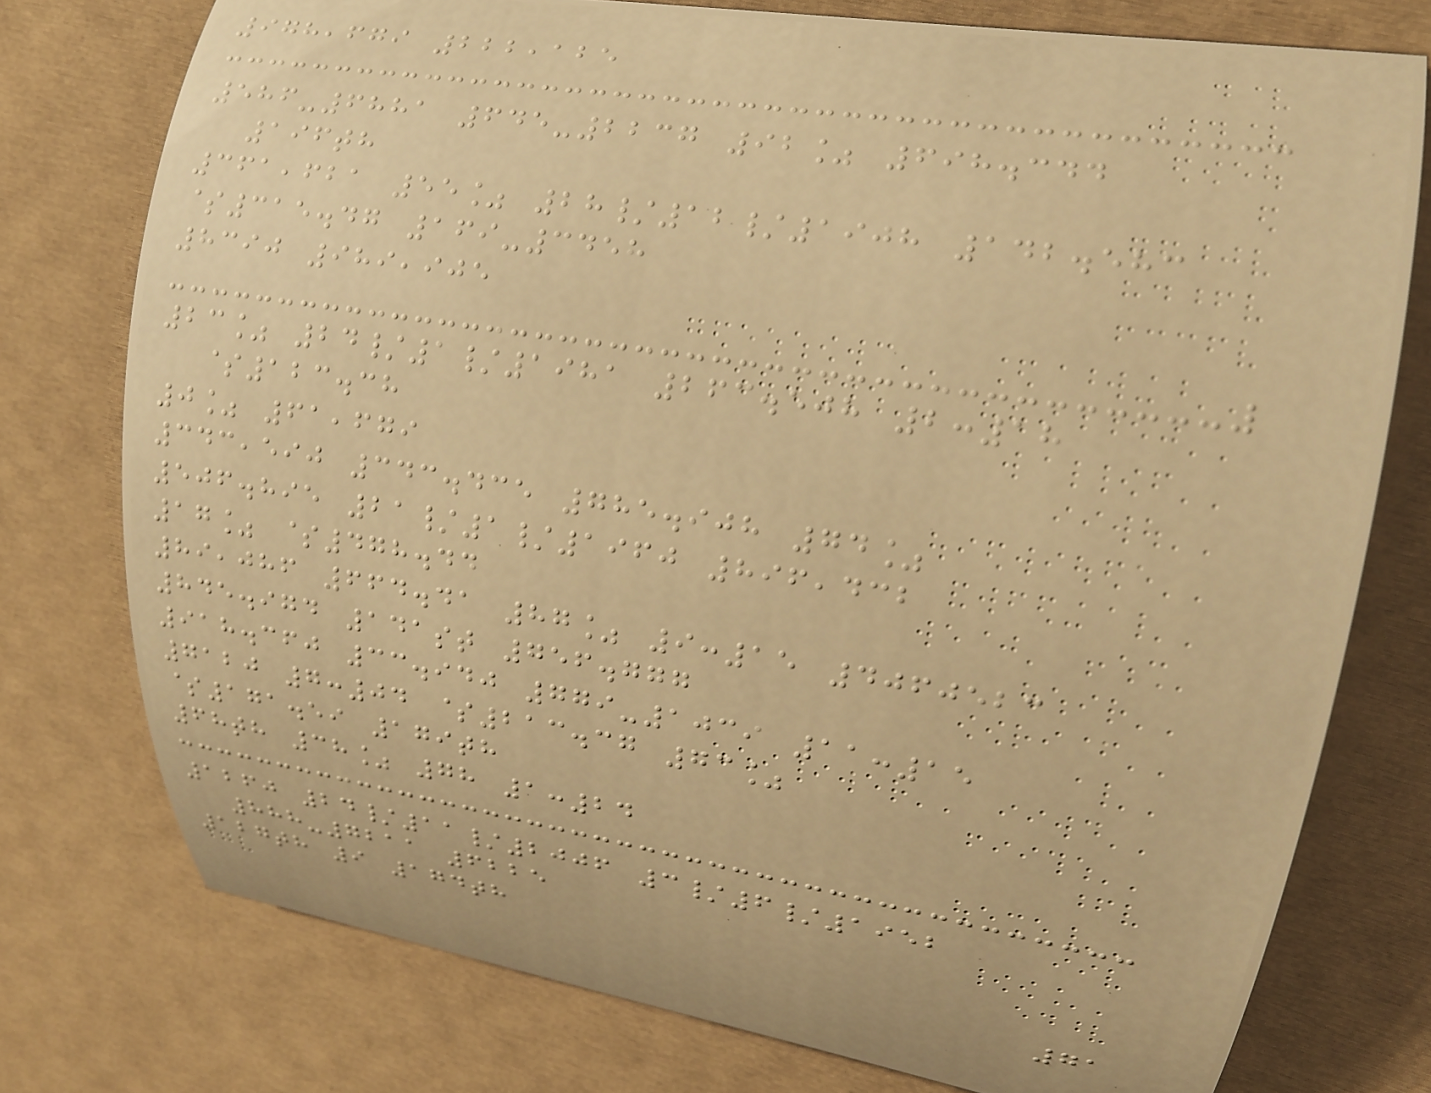978,679 222,125
586-6881 645-2237 92% 698.344
196th
361,621 55% 28/12/1908 142.583
$315.47 169-3458
8390 989,905
23% 24/1/1981 263.508 2:18
$123.38
0% 61,679
343,590 343.435 785.908 74%
506.895 21/1/1960 896,432
17% $478.44
89,086 664.41 87% 9:15 4060523
845.974 141st 756.777
918.360 33.940 779-1039 11:15
7120 7:04 $213.37 73%
$171.59 179th
68th 38% 78 1:24
1260 24/11/2006 3/6/1952
888-7211 6225
127th 9 174th
71
